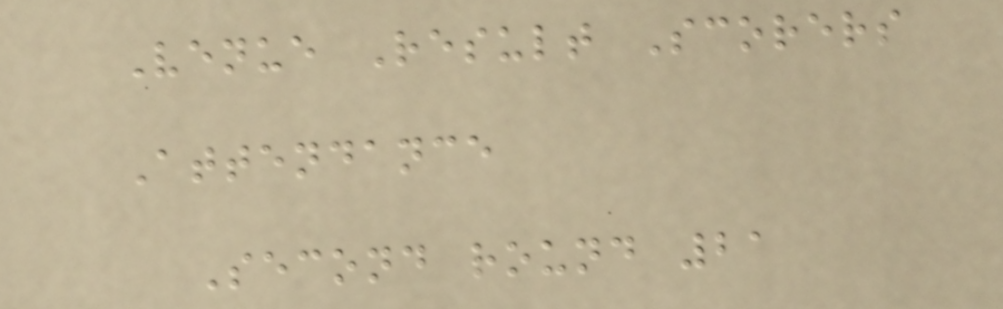Venue Result Scorers
Attendance
Second round 21
